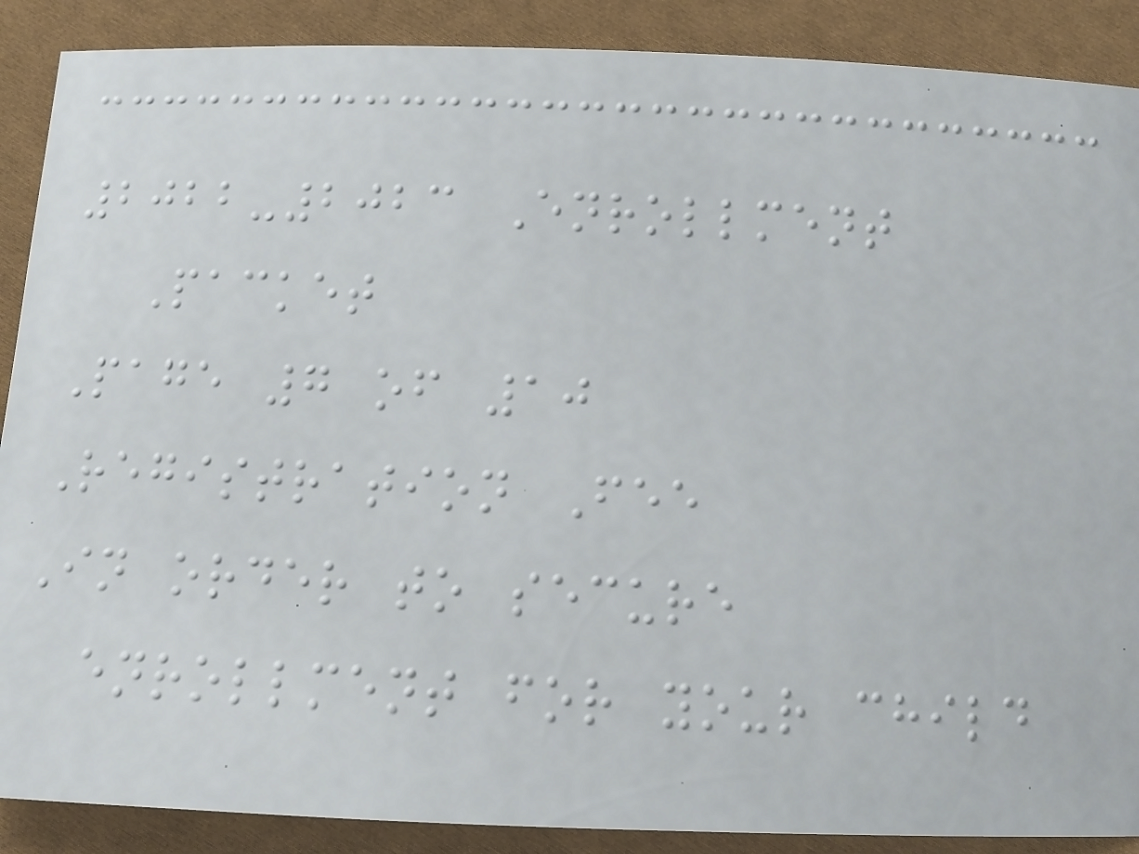2022-2023 Enrollment
Packet
Page 7 of 10
Registration Fee
In order to secure
enrollment for your child
